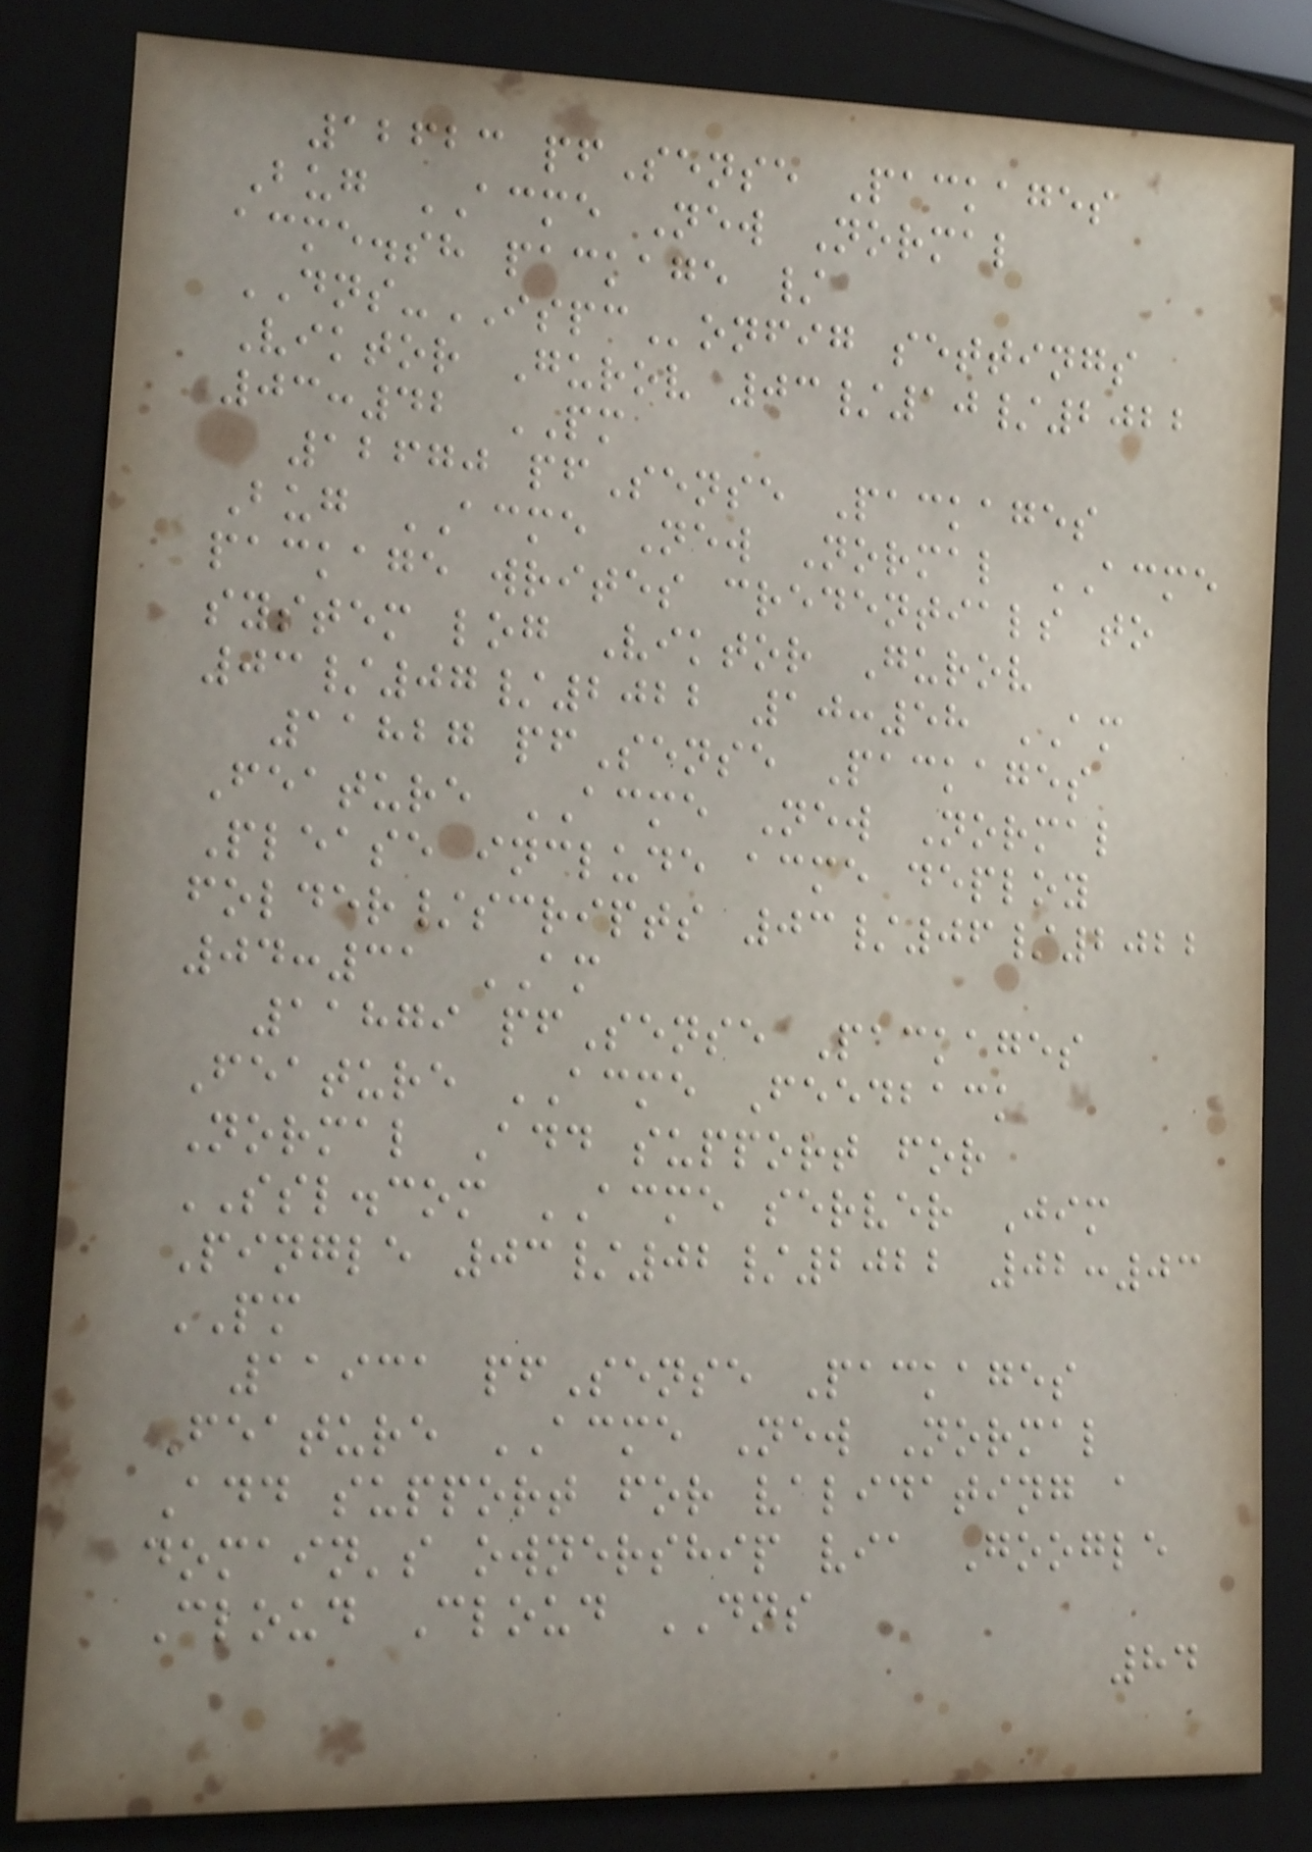12623 pfSense Packages
Bug ACME New Normal
acme.sh package /
DNS-ISPConfig settings
Viktor Gurov 03/10/2022
03:42 PM
12670 pfSense Packages
Bug ACME New Normal ACME
package writes credentials to
system log Viktor Gurov
03/07/2022 10:58 AM
11827 pfSense Packages
Feature ACME New Normal
Please include acme deploy
folder/scripts 03/06/2022
04:31 AM
11879 pfSense Packages
Feature ACME Feedback
Normal Add support for
SSL.com ACME server Jim
Pingle 03/02/2022 02:03
PM
11931 pfSense Packages
Feature ACME New Normal
Add support for validating a
domain's ownership via Google
Cloud Cloud DNS
84
